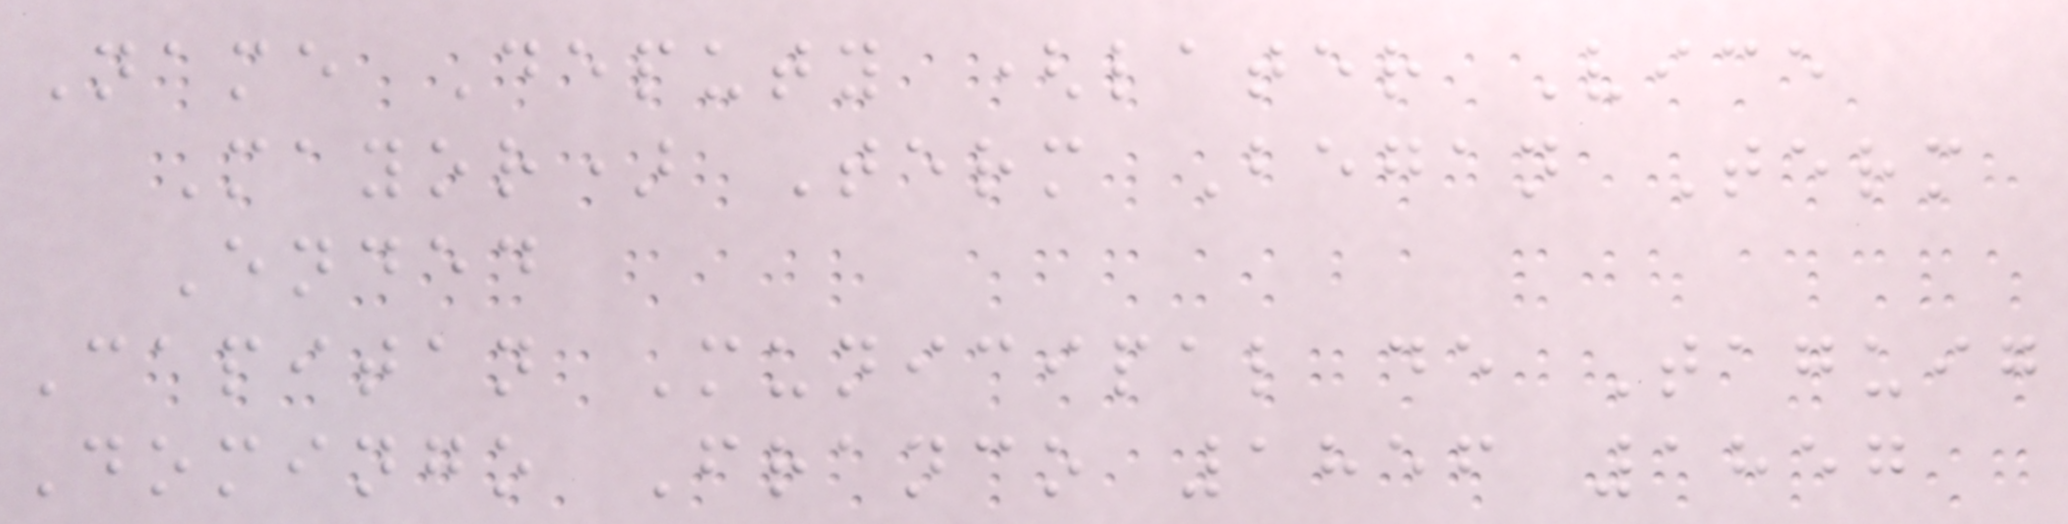Name Deputy (later Vice
Mayor) Term Began Term
Ended
Capitan Municipal de Taguig
Domingo Franco 1856 1857
